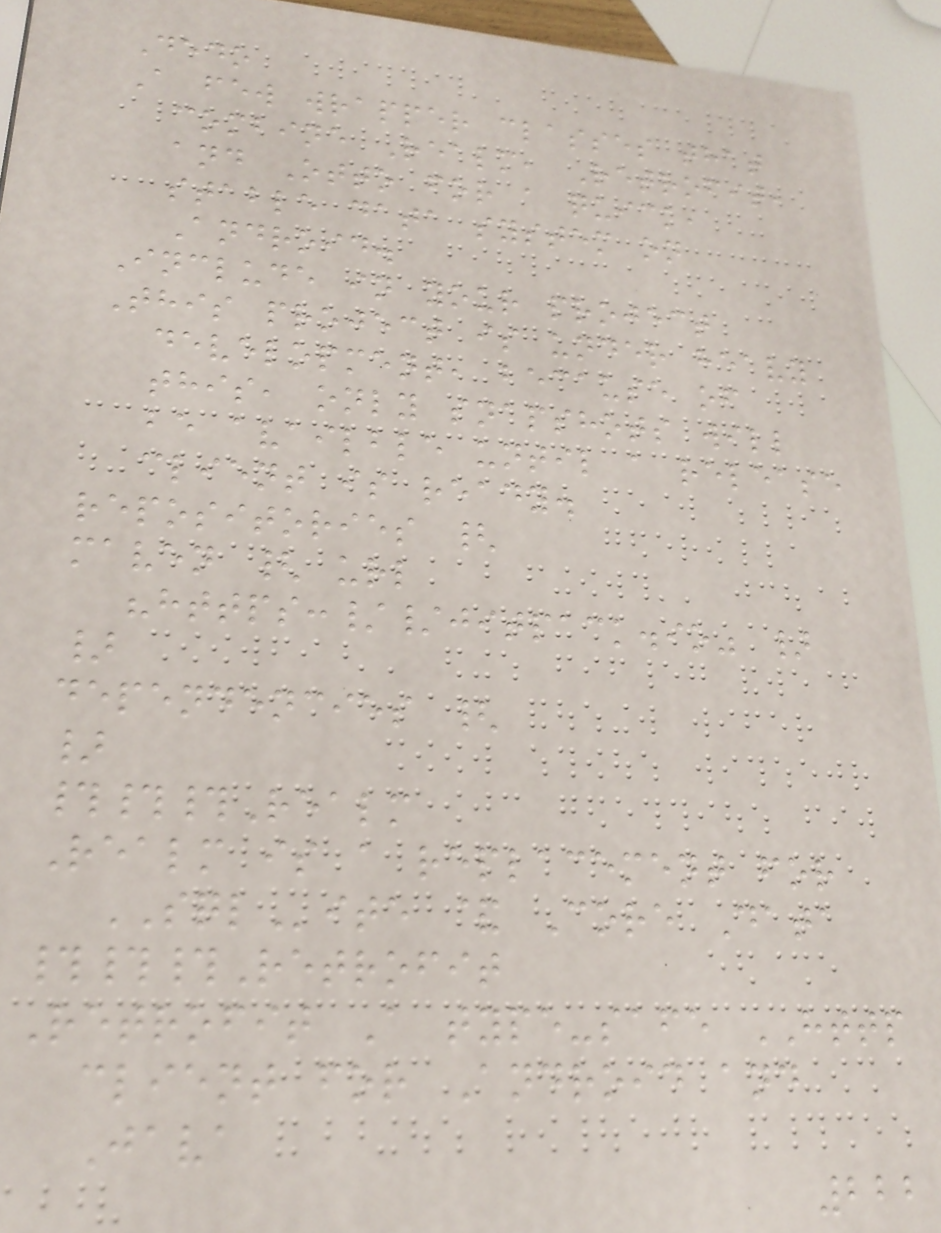Dedo
A few wrapper classes that
combine Realm, Retrofit,
and Otto for a quick,
stable data system on
Android.
Include in your project
This project is under heavy
development, because of
this, only snapshots will
be availble until a release
client is ready.
repositories {
maven { url
"https://jitpack.io" }
}
dependencies {
}
###Realm
Realm is a replacement for
SQLite & Core Data
###Retrofit
Retrofit A type-safe HTTP
client for Android and
Java
222
